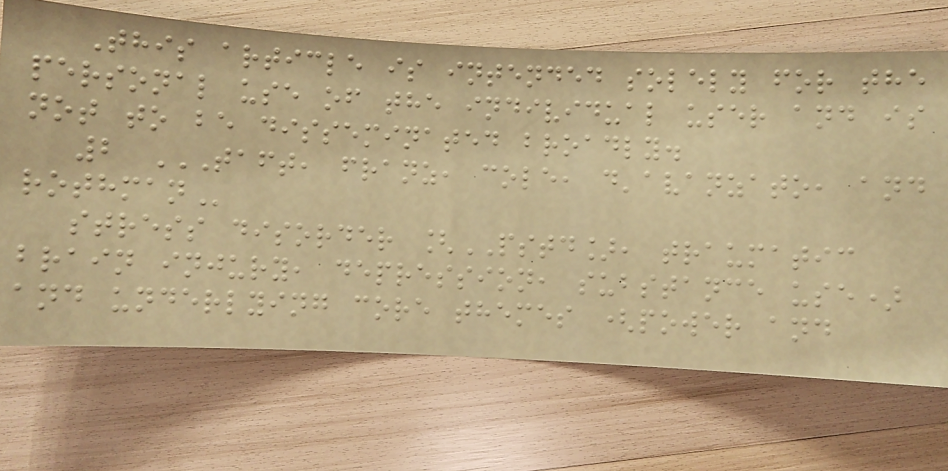This article is intended solely for the
personal use of the individual user and is
not to be disseminated broadly.
2 TAFT, FRANZ, COLE, D'AVANZATO, AND
ROTHMAN
stress disorder [PSTD], traumatic
brain injury, depression, substance use)
and underlying core themes (power and
